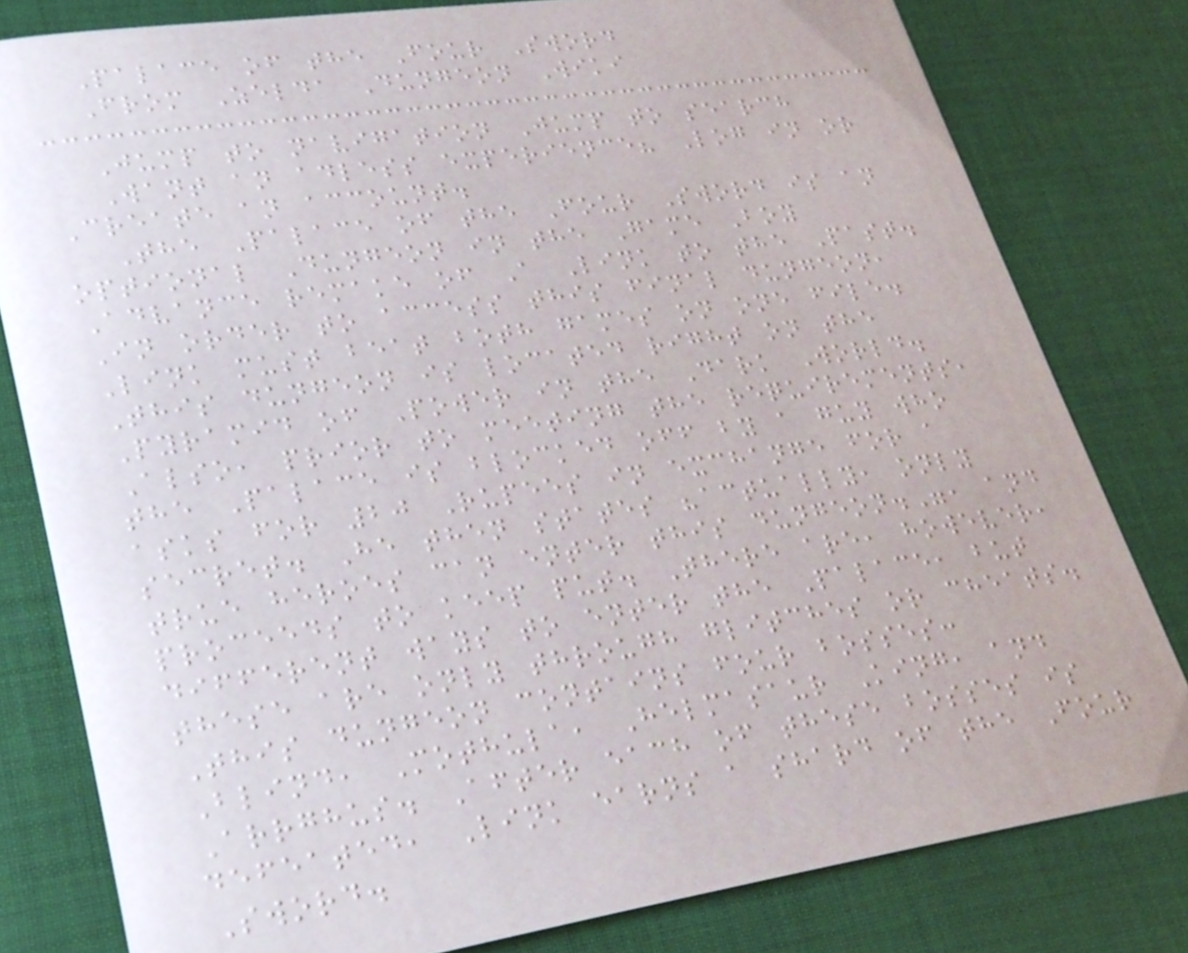Palace of the Four Sword
From Zelda Dungeon Wiki
Jump to navigation Jump to search
Want an adless experience? Log in or
Create an account.
The Palace of the Four Sword is an
optional Dungeon in the Game Boy
Advance remake of A Link to the Past.
In order to access this final dungeon,
Link must beat both games on one file.
This dungeon is located right on the
Pyramid of Power in the Dark World.
Also, prior to meeting the requirements,
the Palace is blocked off by a guy who
asks for 20 Rupees in exchange for a
secret. He then states "actually, only
true heroes can enter this dungeon.", and
proceeds to keep put. There are, however,
different ways to enter the Palace, but
these are only through glitches or cheats.
This dungeon contains four bosses:
Blind, Mothula, Helmasaur King, and
Arrghus. After each of these bosses is
defeated, Link earns a shard of the Four
Sword.
